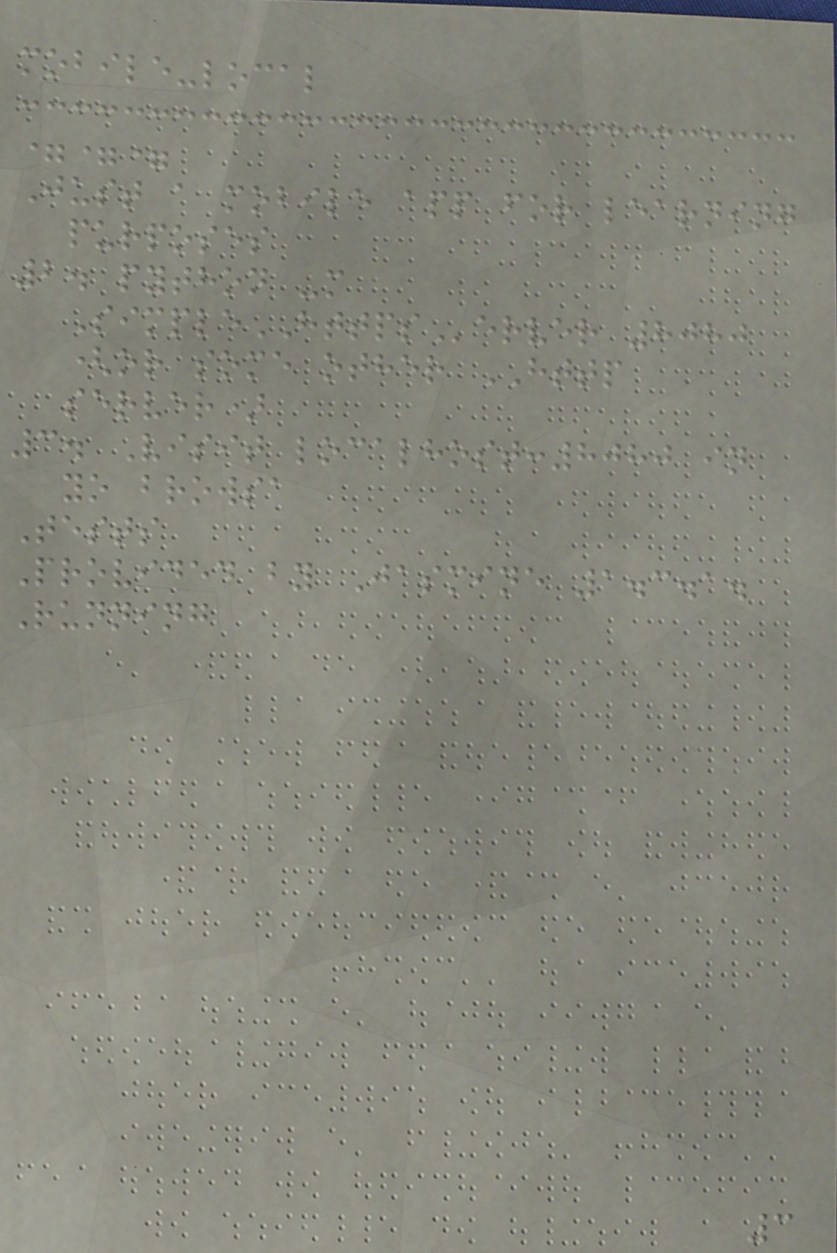mobile-local
===
Just a mobile app for learning
purposes
2. python -m
SimpleHTTPServer 8080
(or some other HTTP
server)
3. Visit localhost:8080 in
yo browsa
Tests
Provided by Jasmine 1.3.1.
Running
3
